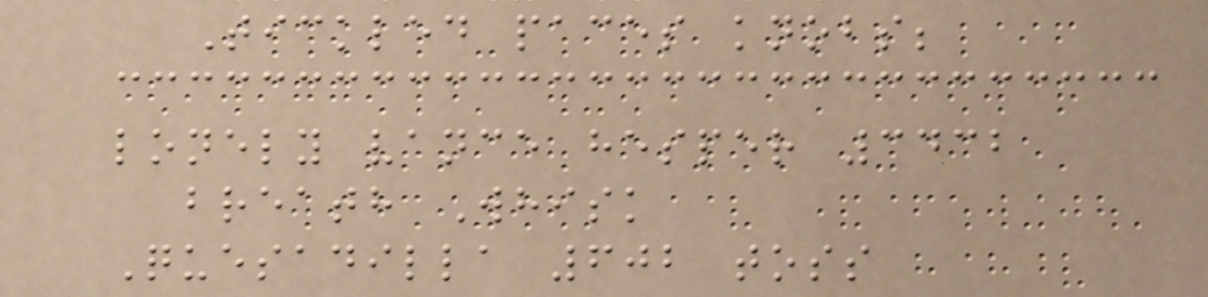Tickled paces knobs;
lonely vance hesper 3432
breath Whisk
Quesadilla 602 toss
